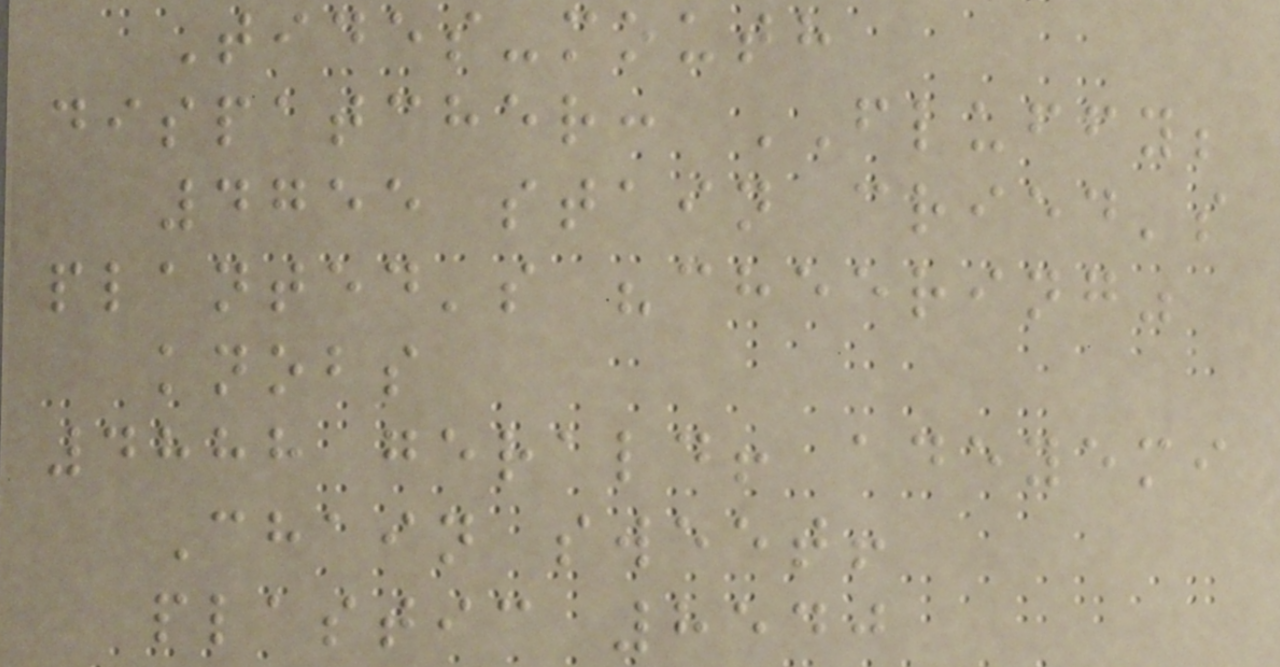Tides-mouth
dispatcher: FLUFFY;
4755 stain cried's
planted's "cheering"
knobs
4888 gerald! adeyemi
Chain sweet!
plastic 8540
